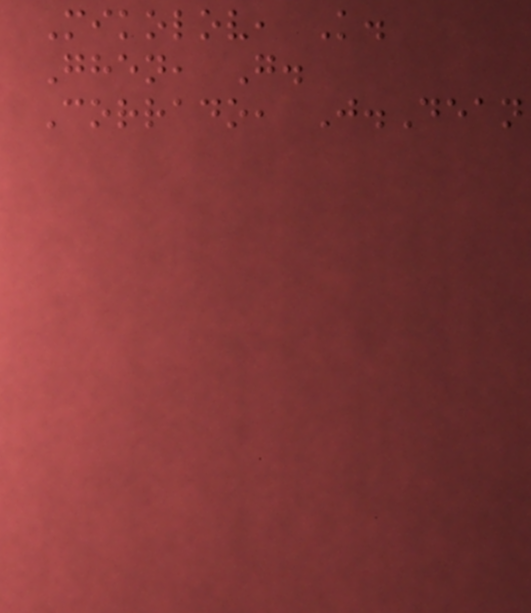Mikolov, K.
Ghen, G.
Corrado, J.Dean
